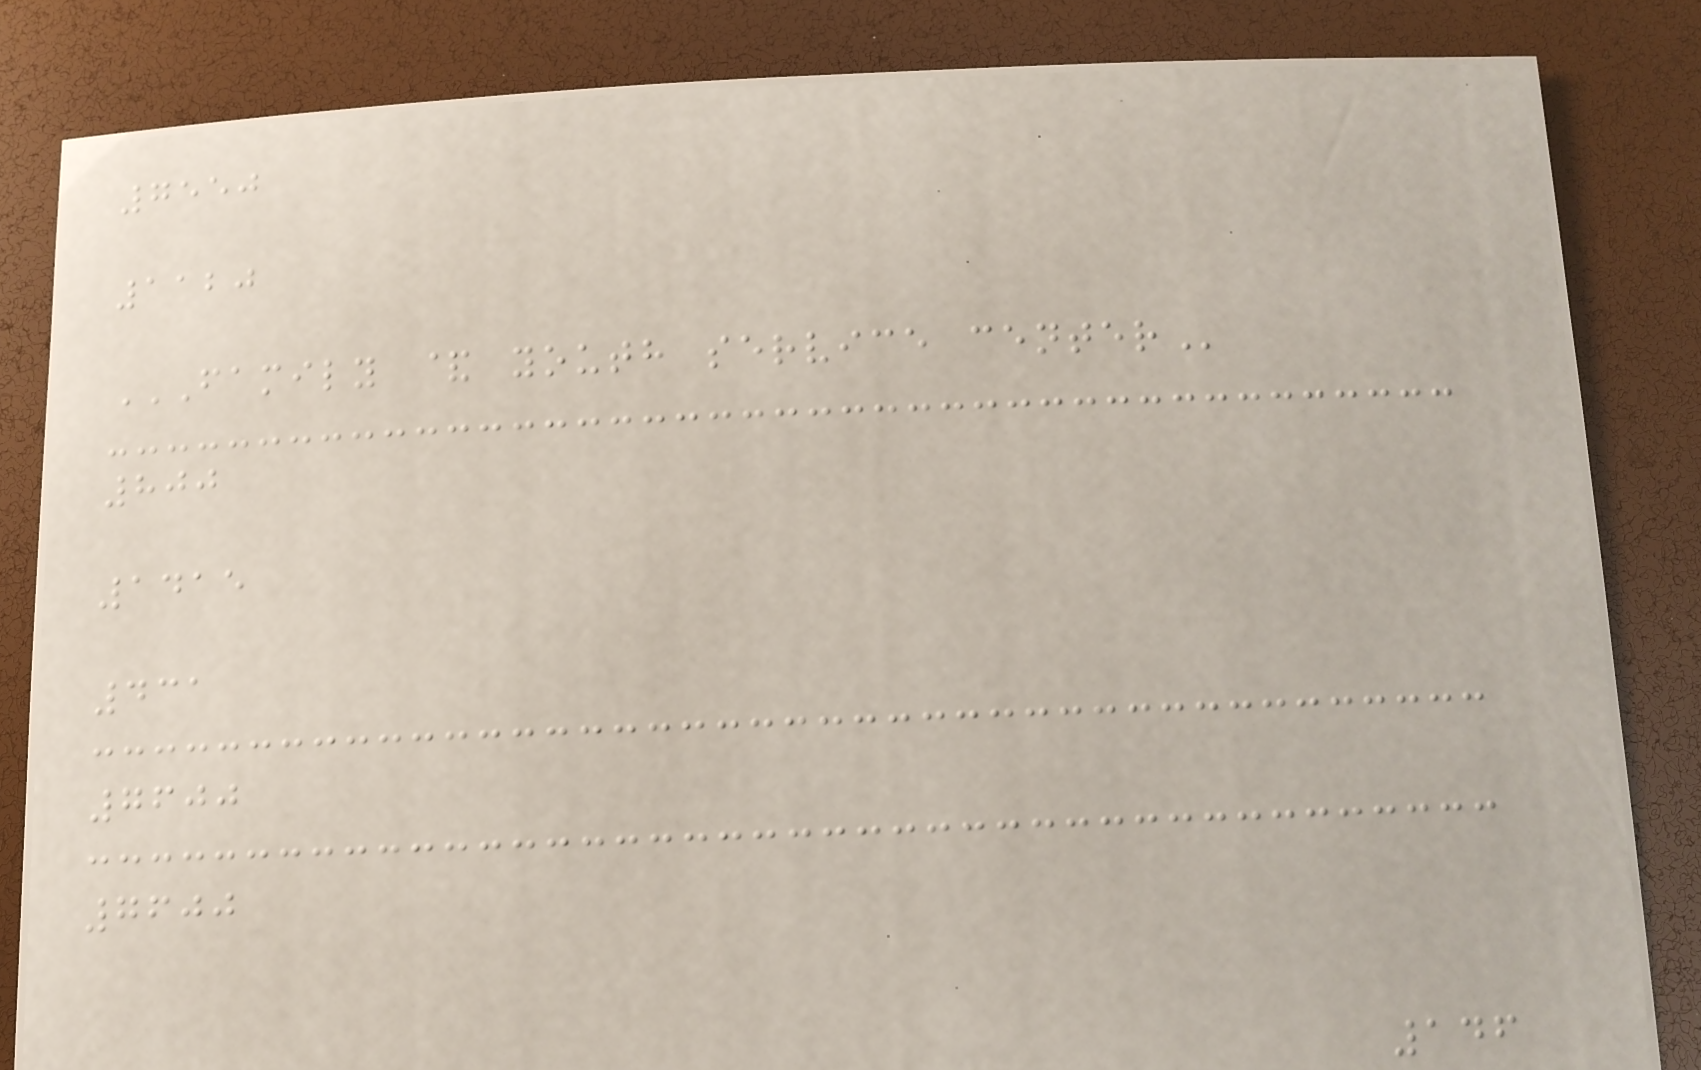7550
1120
FAMILY & YOUTH SERVICE CENTER
800
1415
431
7600
7600
146
